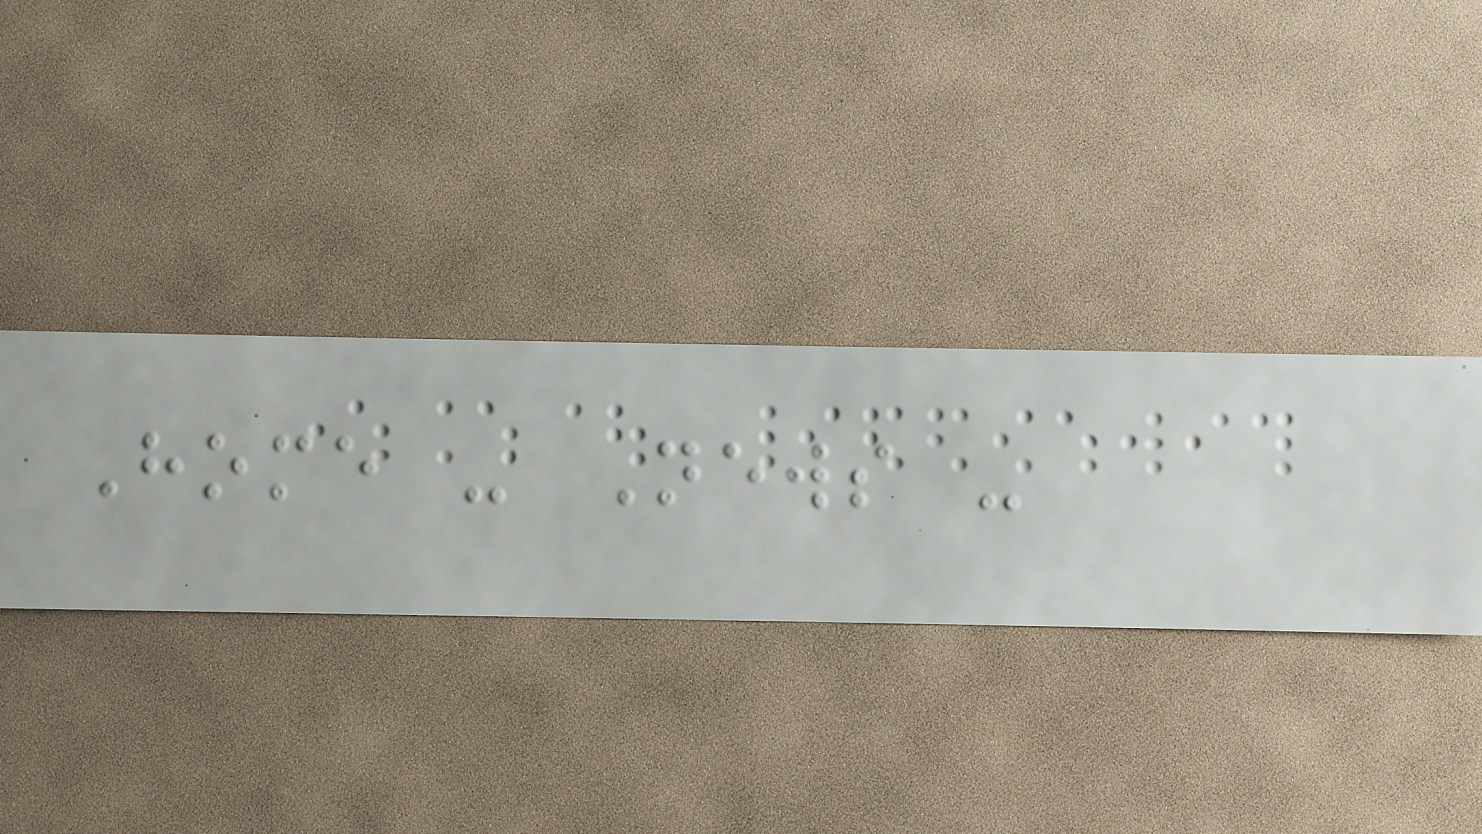Home - News -
